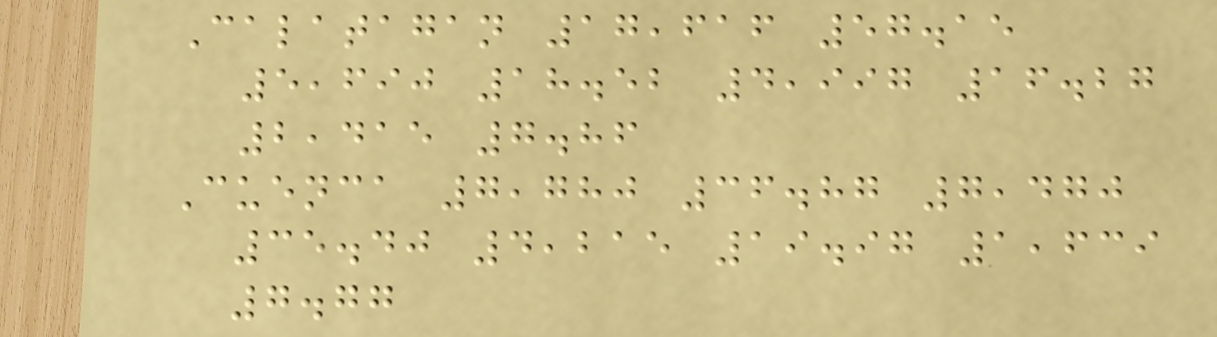Calatagan 17,616 57.15
5,690 18.52 4,997 16.27
2,415 7.86
Cuenca 7,780 36.87 7,470
35.40 4,215 19.97 1,639
7.77
